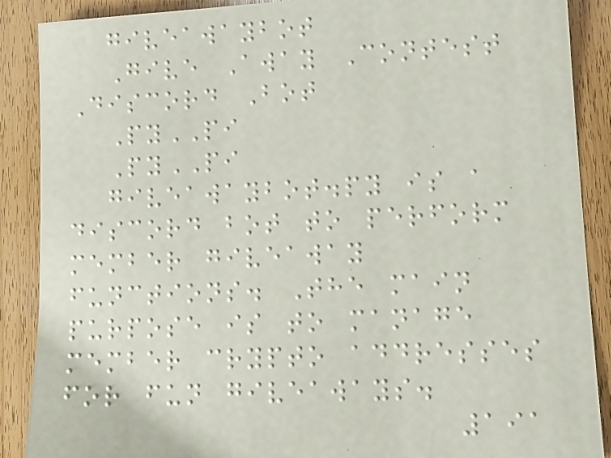giveawaybot
Give Away Contest
Discord Bot
PyPI
PyPI
giveawaybot.py is a
discord bot to perform
member giveaway
functions. The main
purpose is to manage
member crypto addresses
for fun giveaways.
191
